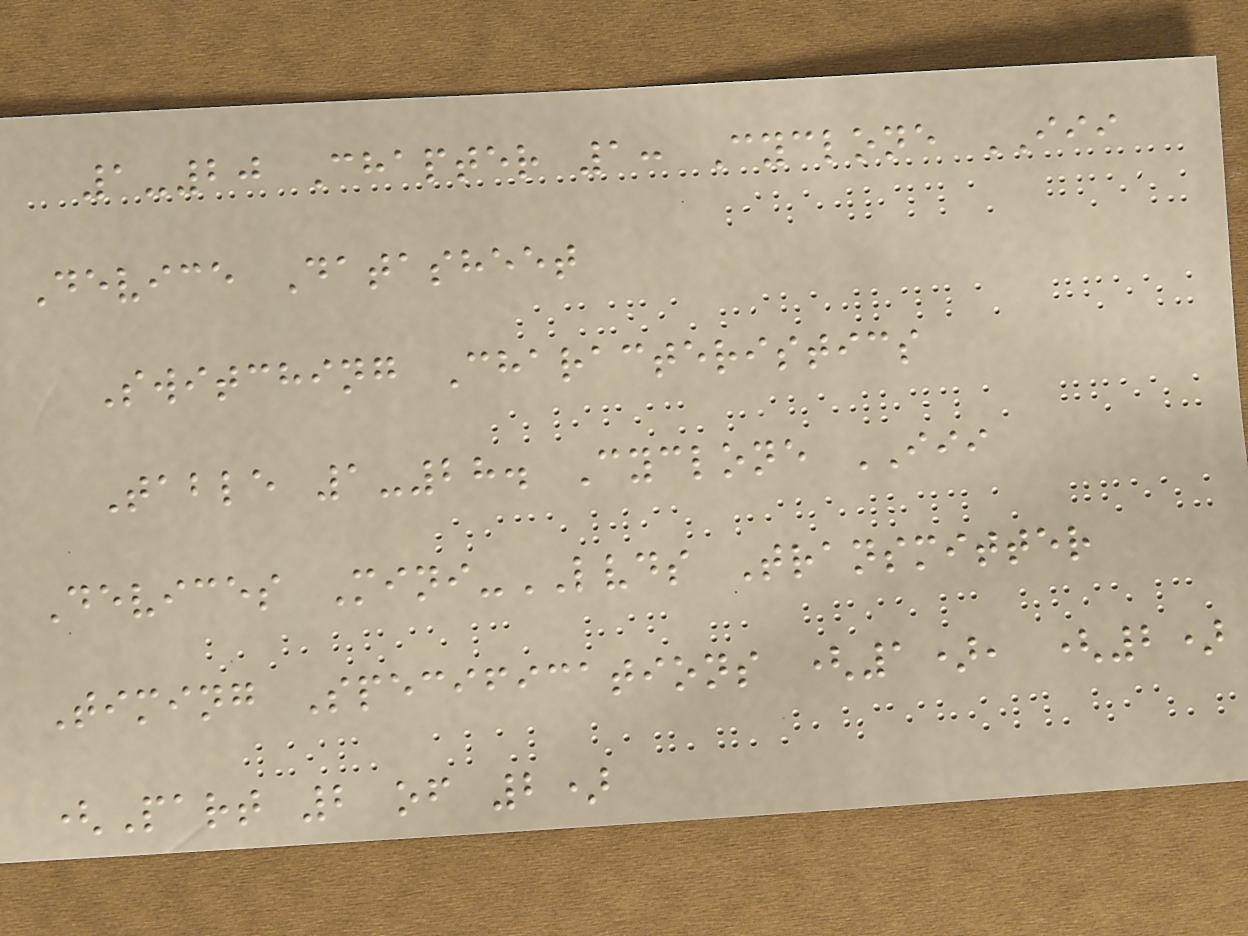1-20 Chapter 1: Cyclone III
Device Datasheet
Switching Characteristics
Table 1-28. Cyclone III
Devices Mini-LVDS Transmitter
Timing Specifications (1), (2)
(Part 2 of 2)
